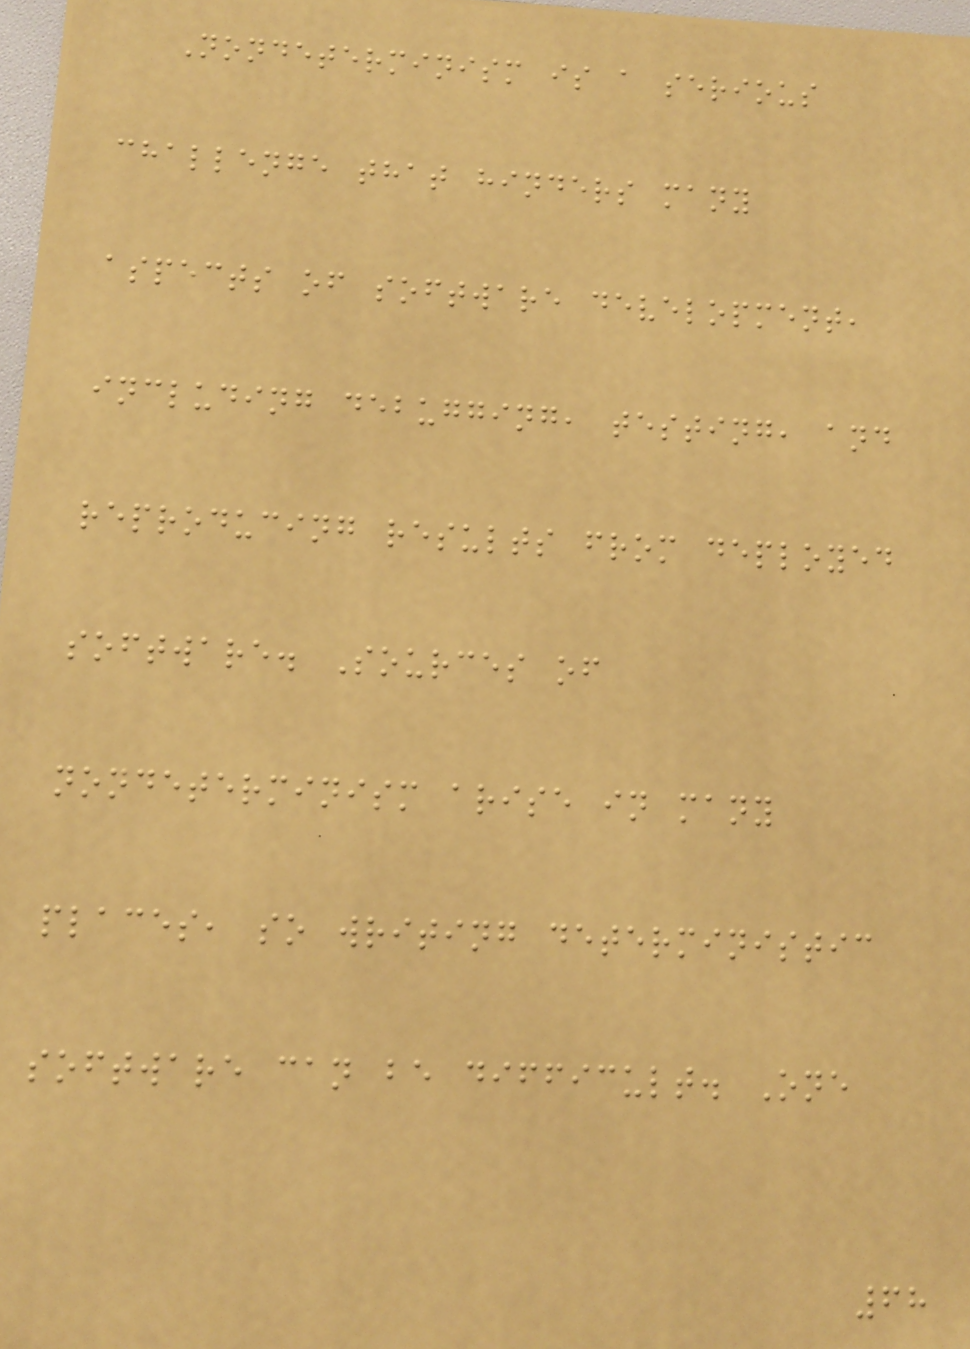Nondeterminism is a serious
challenge that hinders many
aspects of software development,
including debugging, testing, and
reproducing results from deployed
software. Sources of
nondeterminism arise in many
places, so writing deterministic
software can be difficult. One
68
